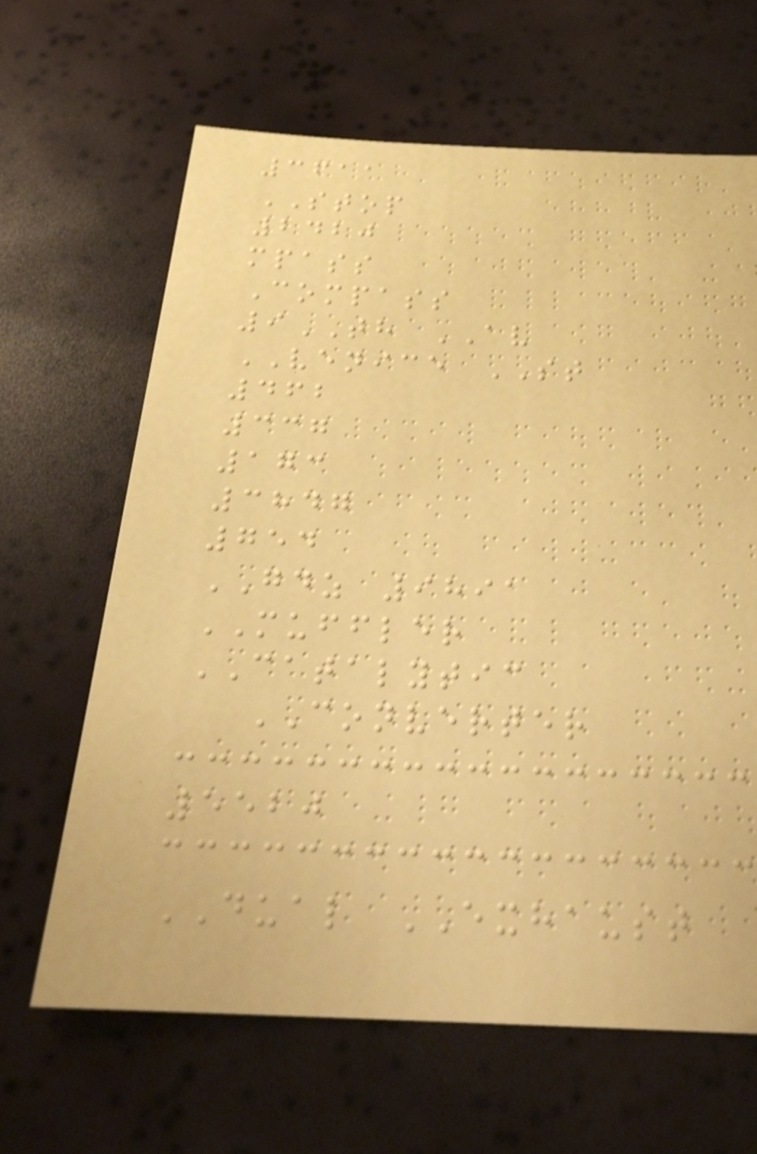3611
STOP
2420
mpass
Compass
9TH AV
VENICE ST
462
337
173
3847
754
GDZ 9891
MUFFLER
CATALYTIC
CONVERTER
5520
DUAL EXHAUST
